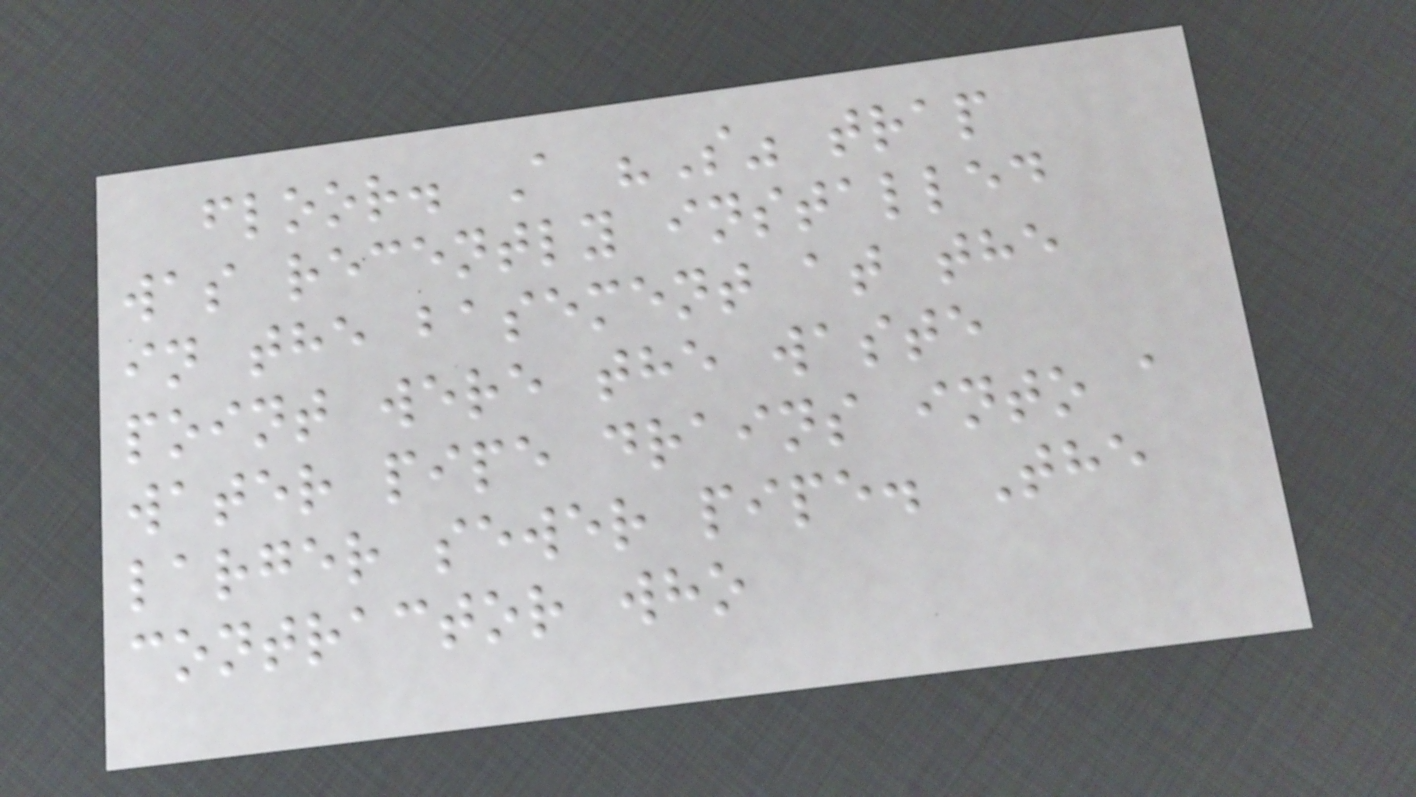floor. A "S" trap
was recently installed
in the basement at the
point were the waste
water pipe drains into a
larger sewer pipe. The
contractor who
